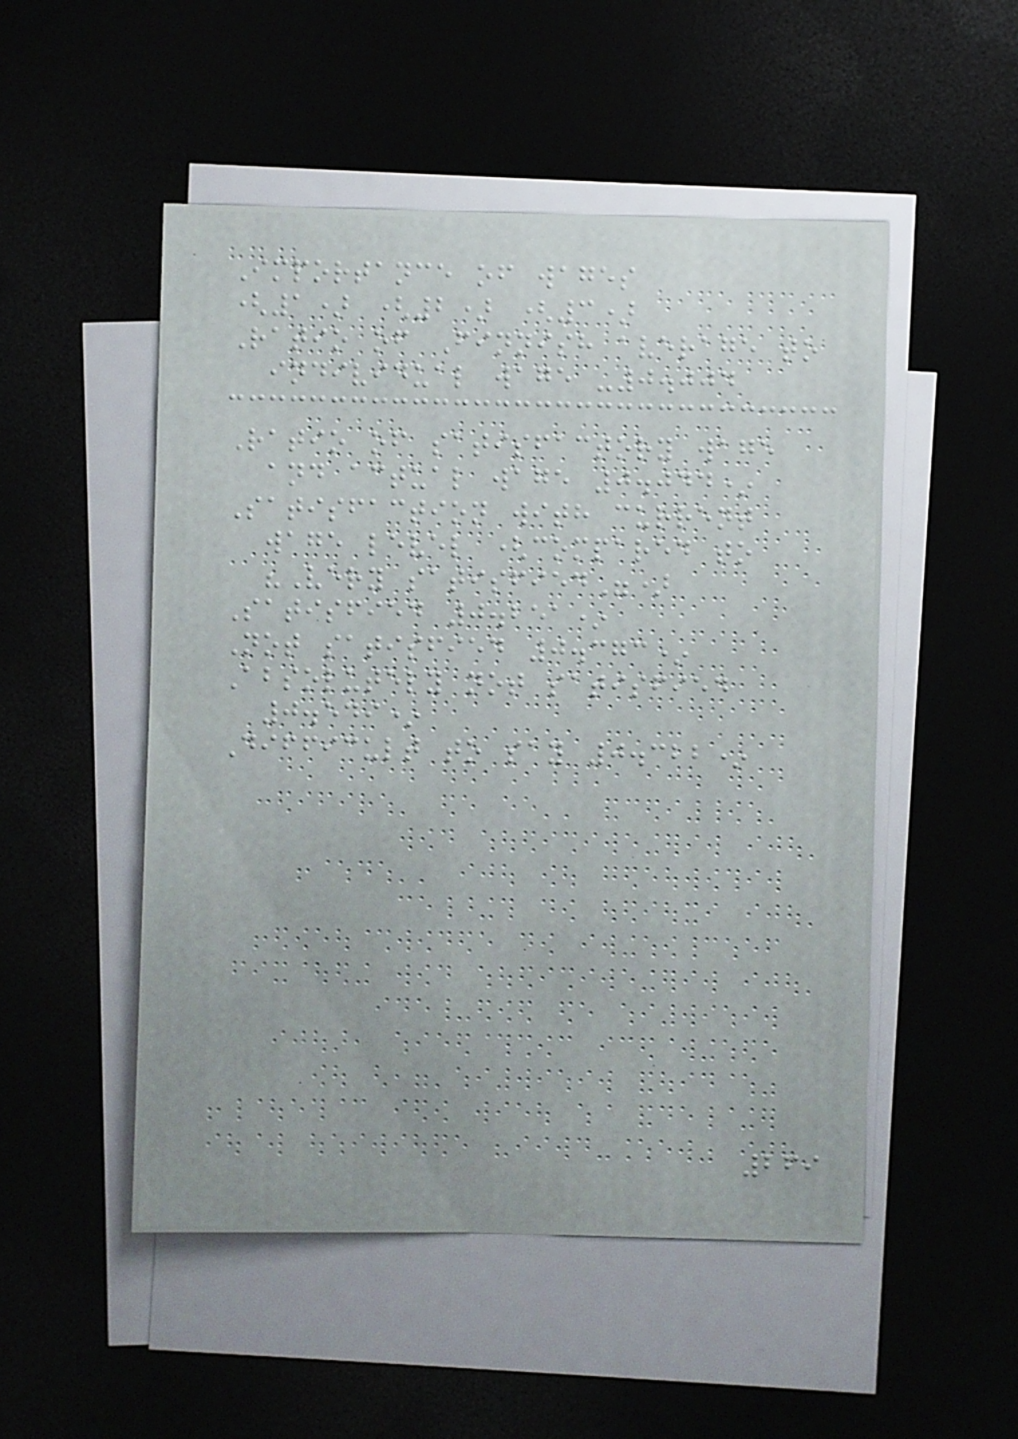Importance of wages
(1) (2) (3)
Ratio of Finnish average to
individual wage -0.004
Ratio of satisfactory wage
and actual wage 0.044*
Satisfaction with current
wage level (compared to
"Very satisfied")
Satisfied 0.251*
Not satisfied 0.373*
Absolutely not satisfied
0.549*
Difficult to say 0.322*
269
